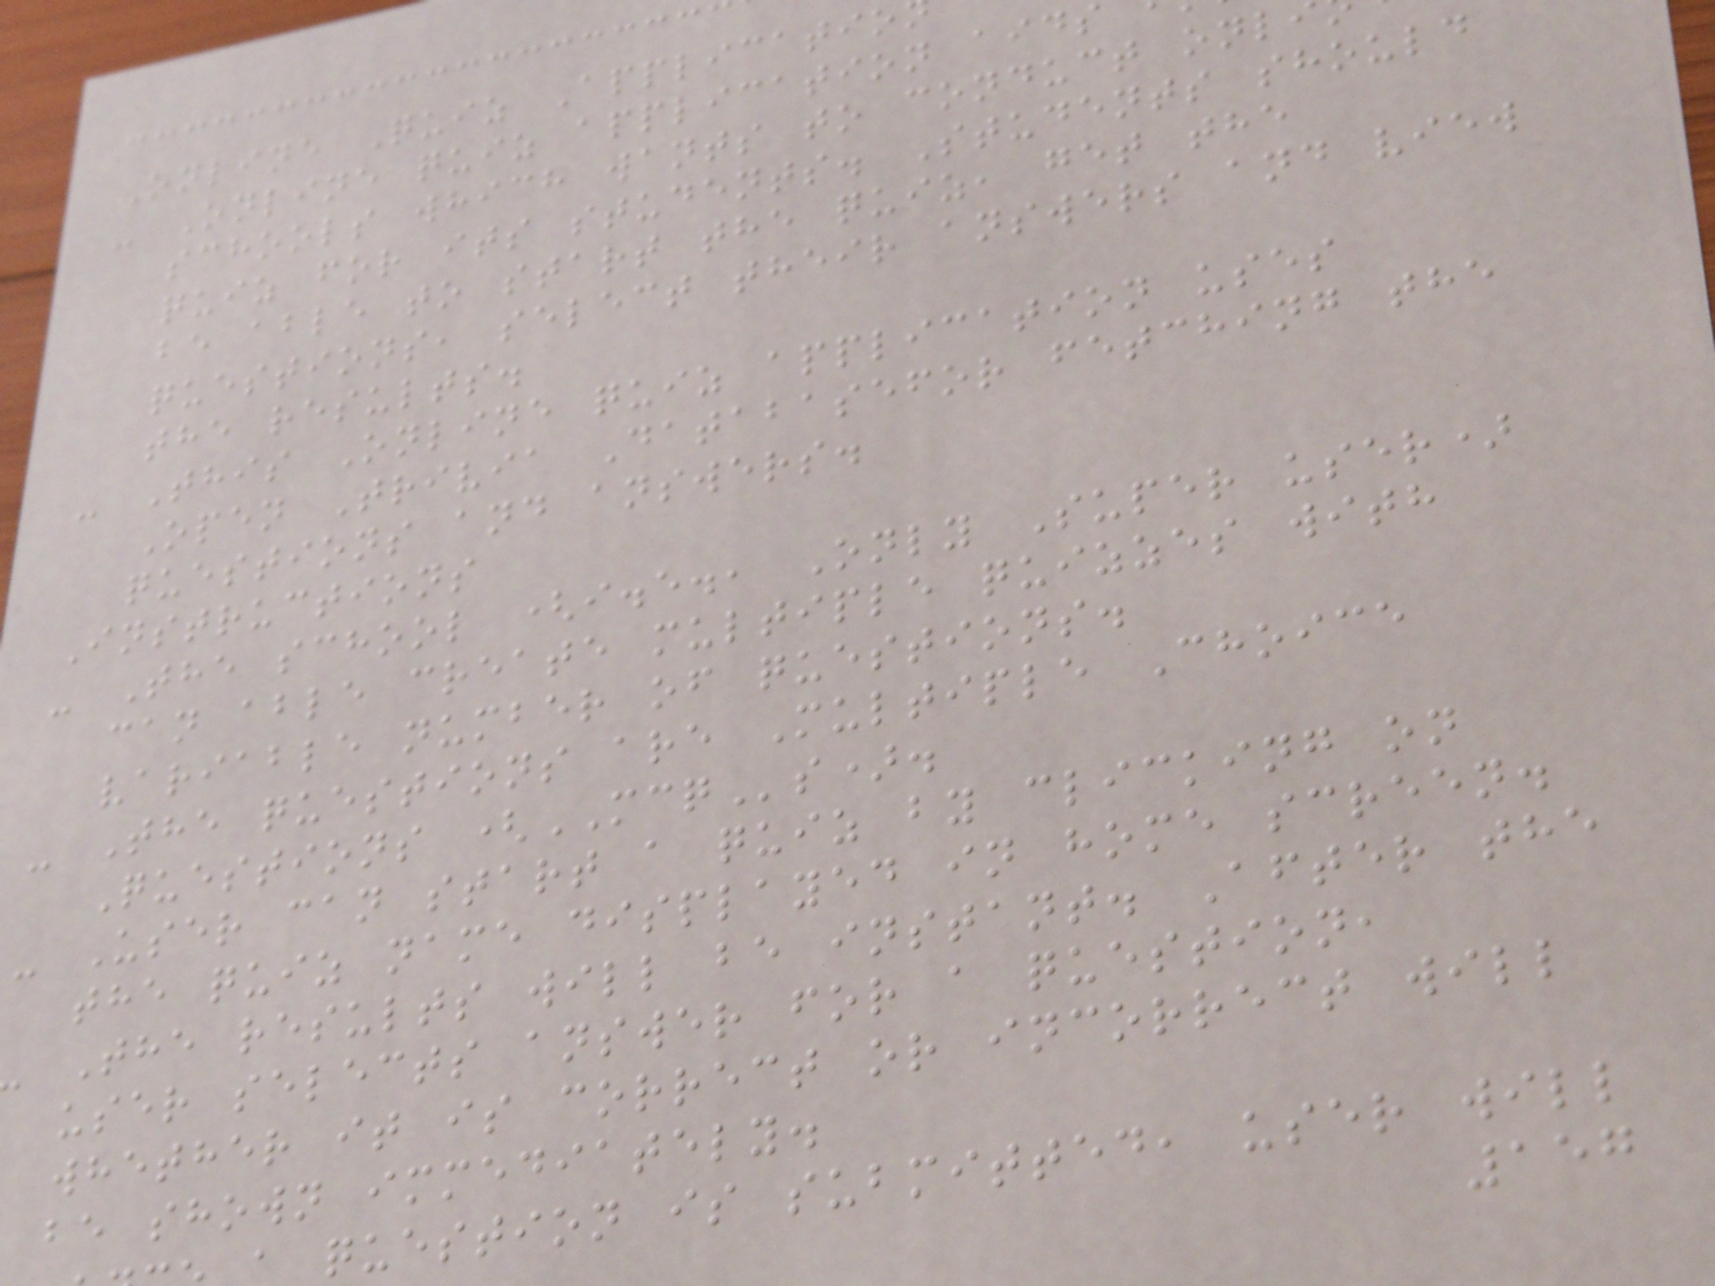Online Quiz Applicatio
- Online quiz application aids
schools which wants to conduct onl
quiz for its students. Students should
be able to start the quiz, get the
questions, select their answers and view
the results.
- This Online quiz application uses
Open Trivia Databasefor fetching the
questions and answers.
Instructions
- The school (i.e., Only Super user)
can able create multiple quizzes with
variable number of questions.
- The questions are Multiple Choice
Questions (MCQs).
- User can start a quiz by clicking on
the quiz name displayed in home screen.
The results will be instant. After the
user selects answer for a question,
whether it is correct or incorrect will
be shown immediately.
question is submitted, user will
157
